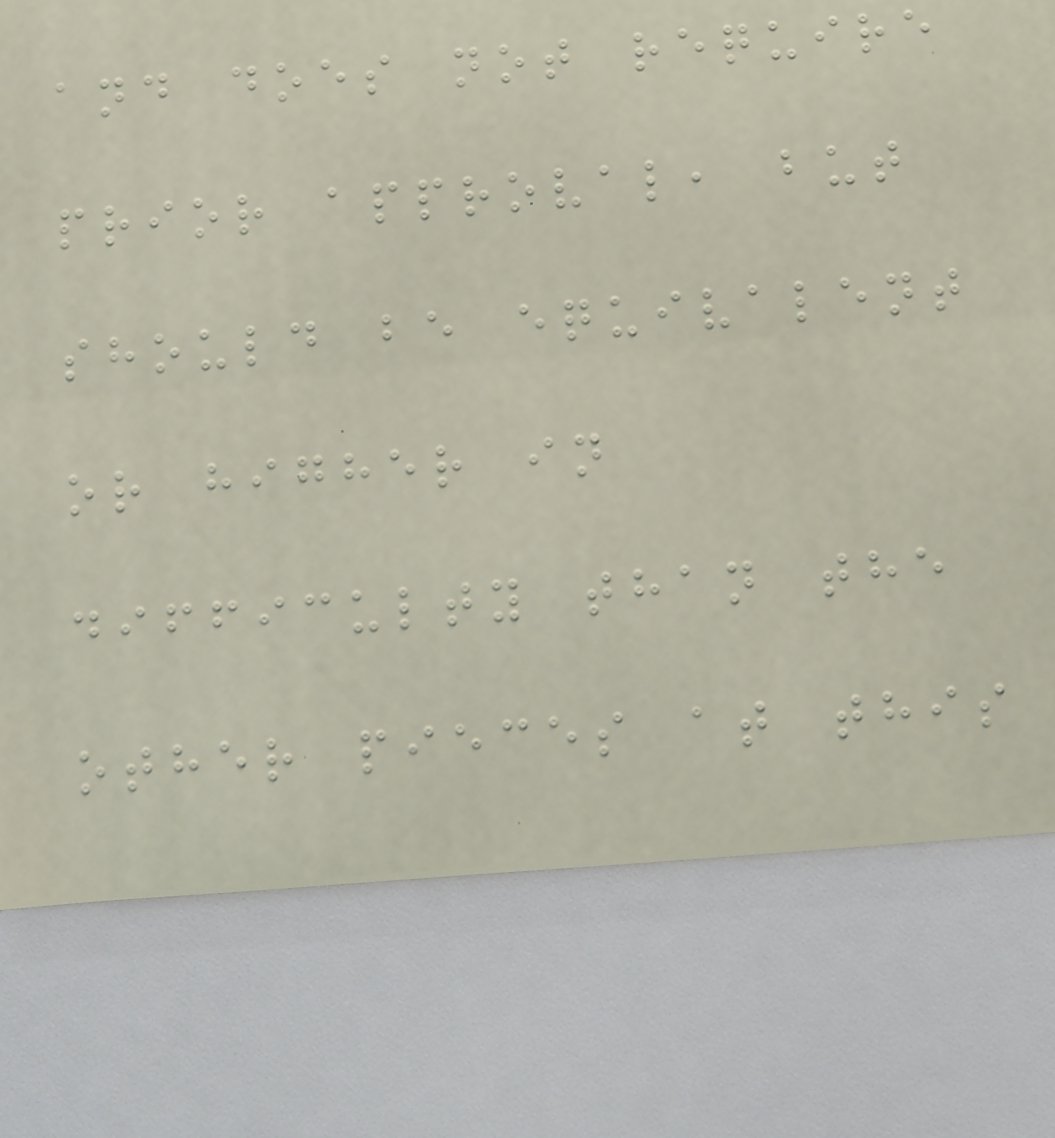and does not require
prior approval, but
should be equivalent
or higher in
difficulty than the
other pieces at this
